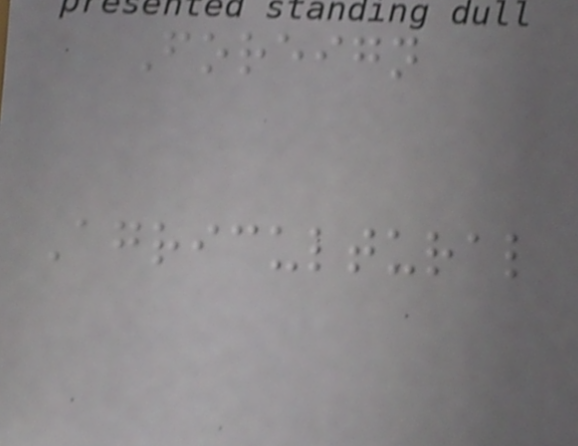Foreign
Agricultural
